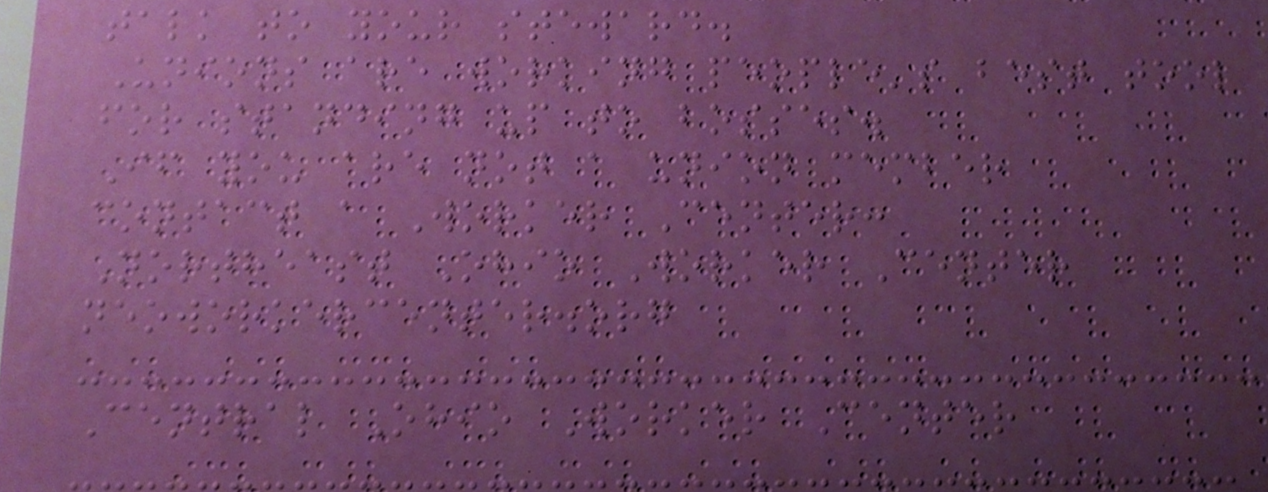talk to your steward.
Unions are working people's best tool
for standing up to bosses.
If you are not a union member
contact a Worker Center:
Northeast Ohio Worker Center
neoworkercenter.org
Central Ohio Worker Center
